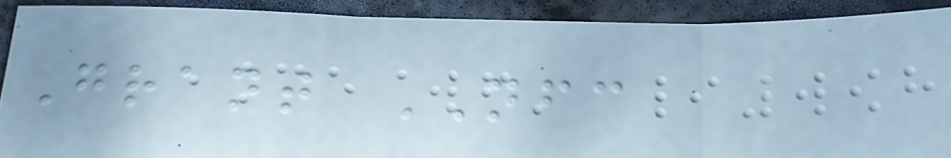Grant NFC
